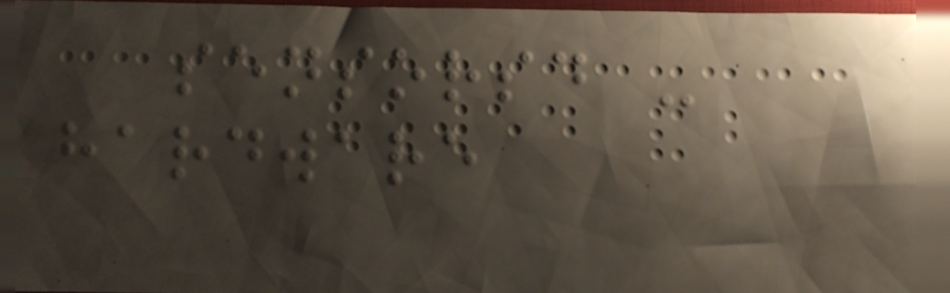sensorsd -
hardware
